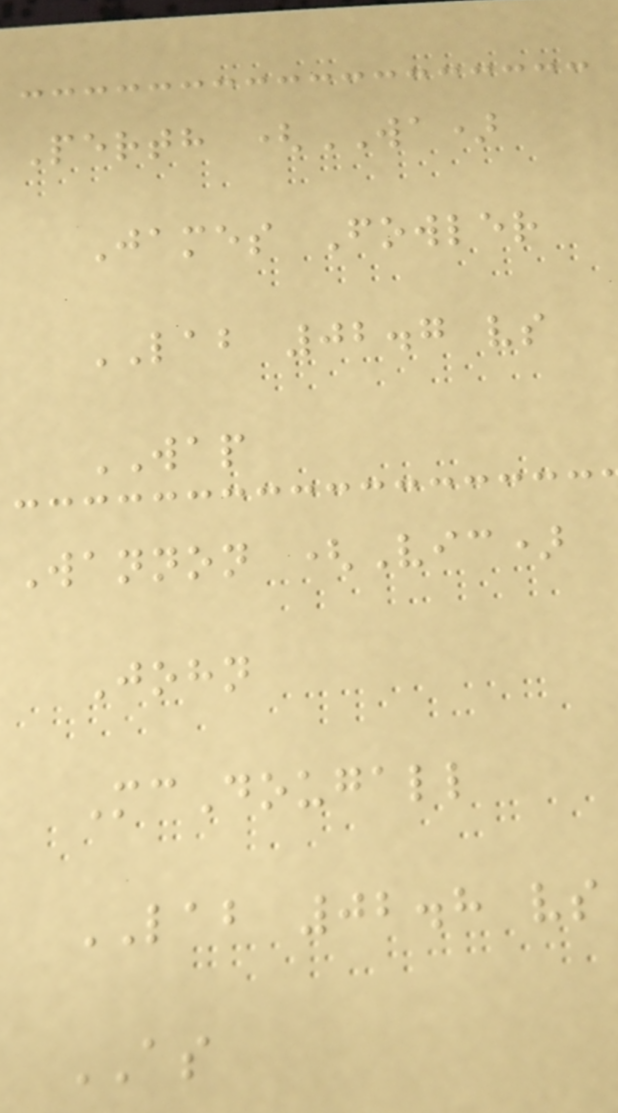Perth (WA)
James Fowler
LAB 02.7 vs
WAP
Wannon (Vic)
John
McDougall
LAB 02.8 vs
AS
